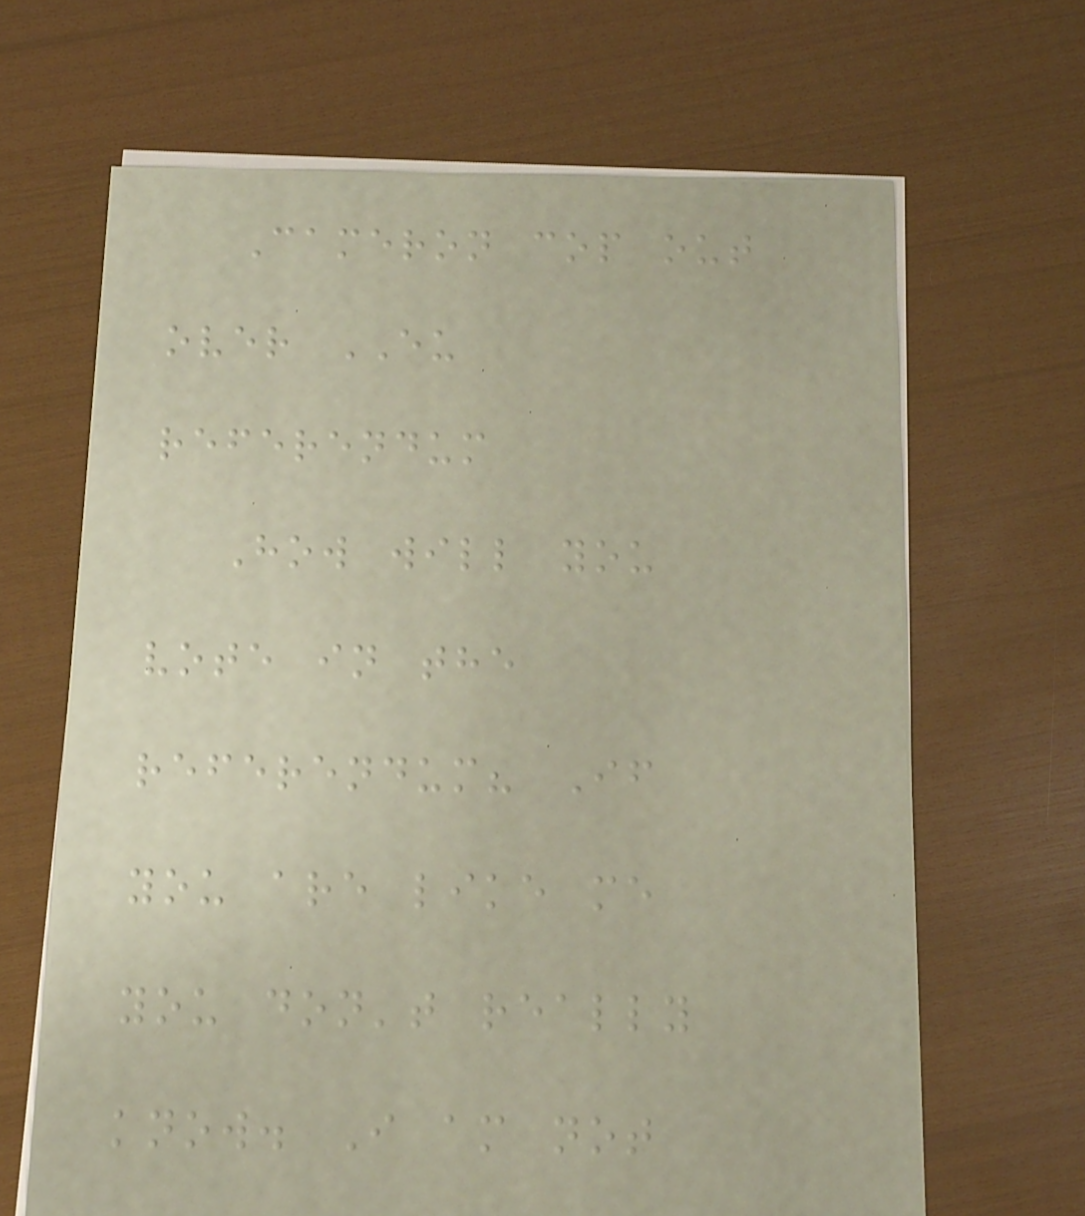Cameron cop out
over EU
referendum
How will you
vote in the
referendum? If
you are like me
you don't really
know. I am not
